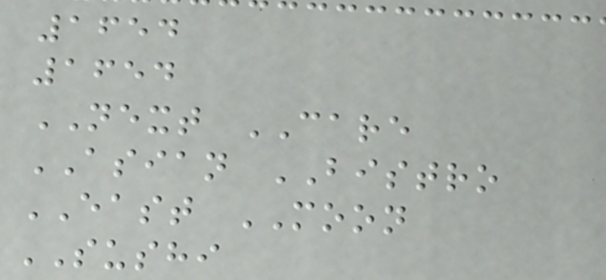1654
1654
NEXT CARE
ASIAN BISTRO
EAST MOON
SUSHI
